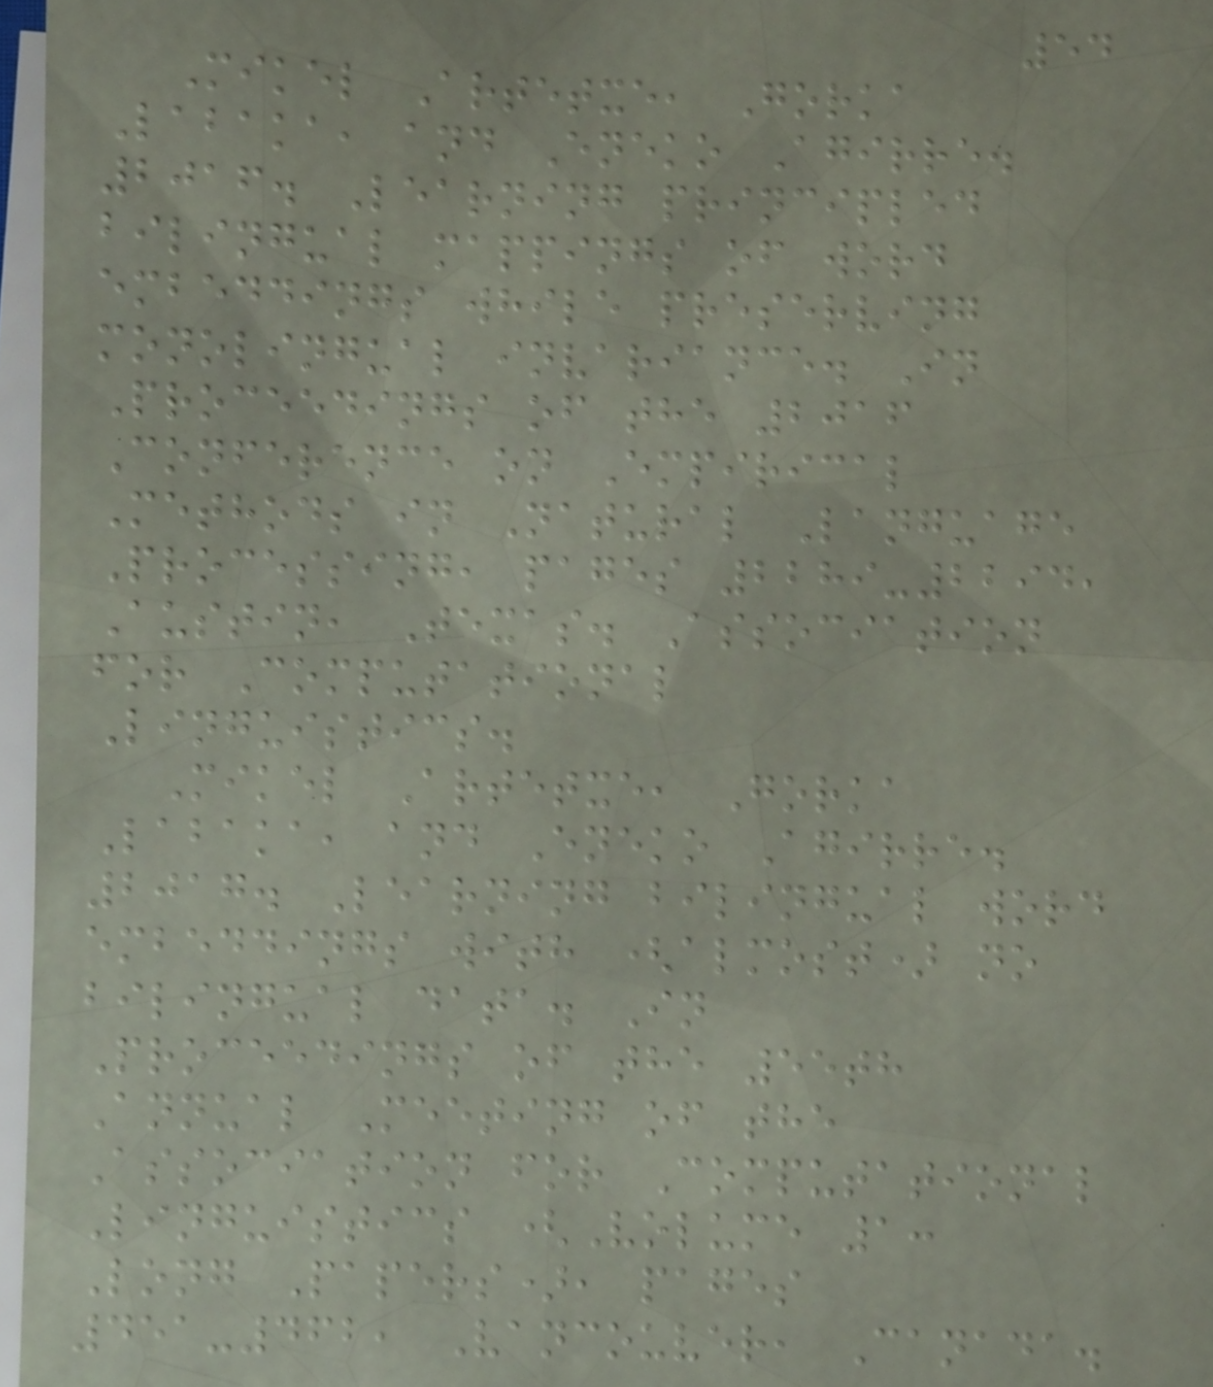54
Mikel Artetxe, Gorka
Labaka, and Eneko Agirre.
2016. Learning principled
bilingual mappings of word
embeddings while preserving
monolingual invariance. In
Proceedings of the 2016
Conference on Empirical
Methods in Natural Language
Processing, pages 2289-2294,
Austin, Texas. Association
for Computational
Linguistics.
Mikel Artetxe, Gorka
Labaka, and Eneko Agirre.
2017. Learning bilingual word
embeddings with (almost) no
bilingual data. In
Proceedings of the 55th
Annual Meeting of the
Association for Computational
Linguistics (Volume 1:
Long Papers), pages
451-462, Vancouver, Canada.
